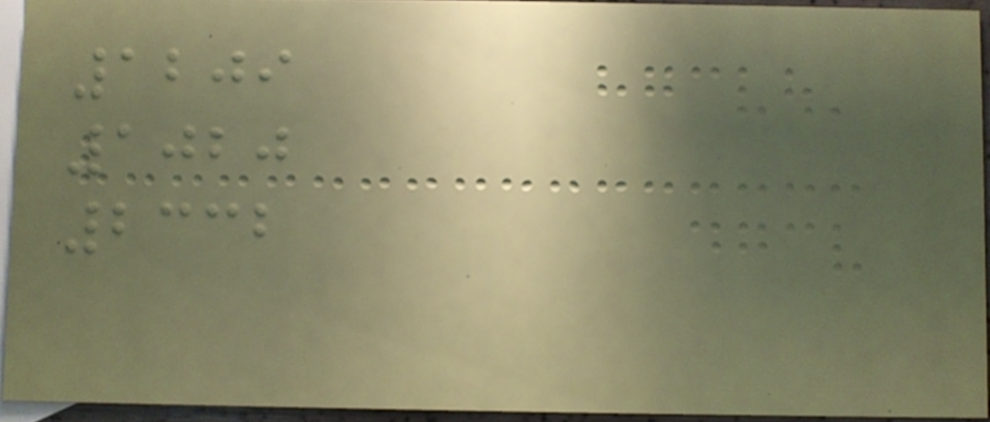1209
1020
2332
